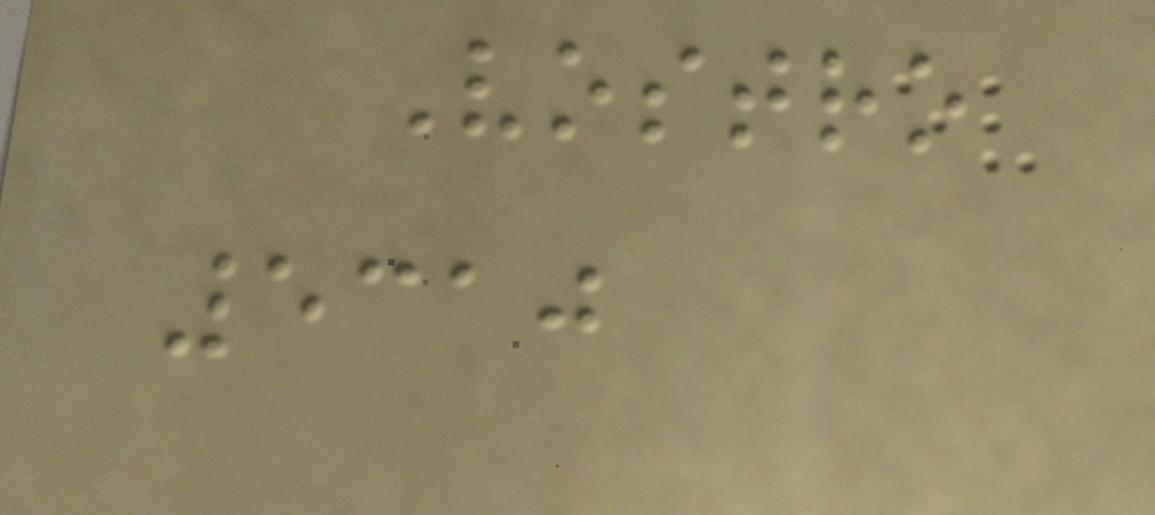Vostro
5310
